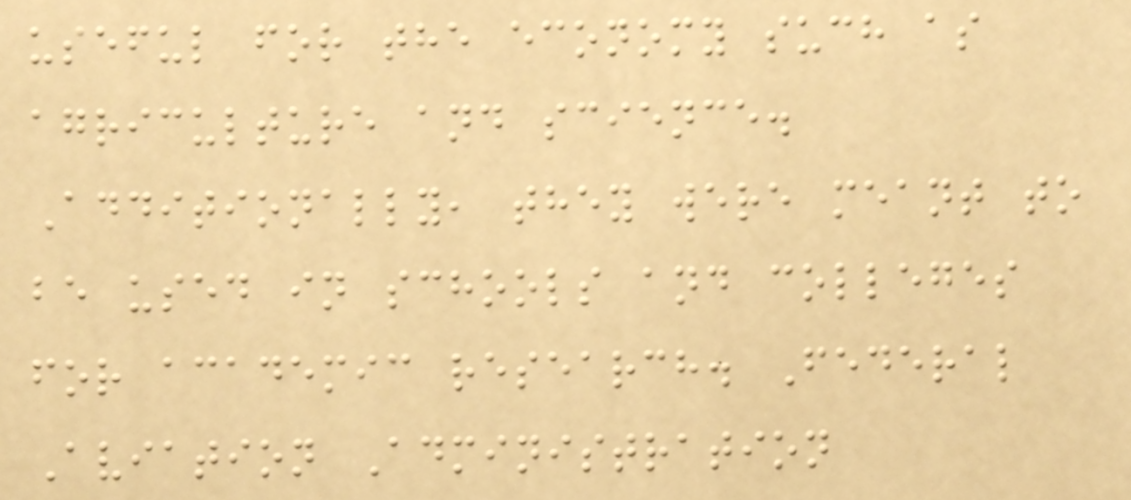useful for the economy such as
agriculture and science.
Additionally, they were meant to
be used in schools and colleges
for academic research. Federal
Aviation Administration
